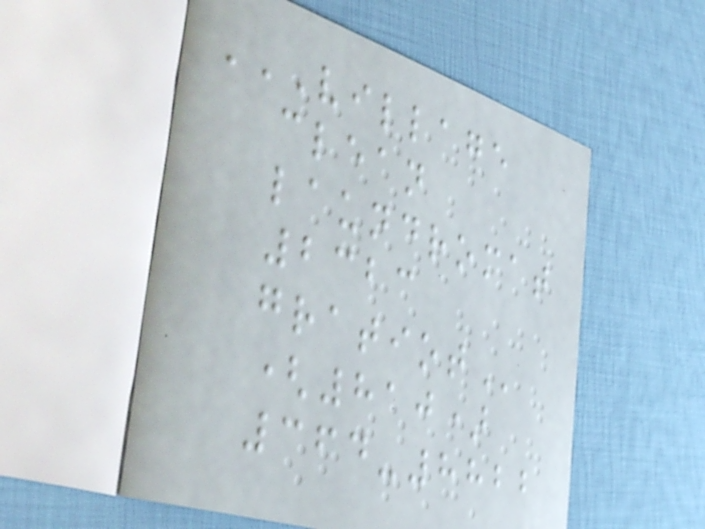VILLAGE
CLEAN
LAUNDROMAT
2323
GRATIOT
(810)
364-8822
